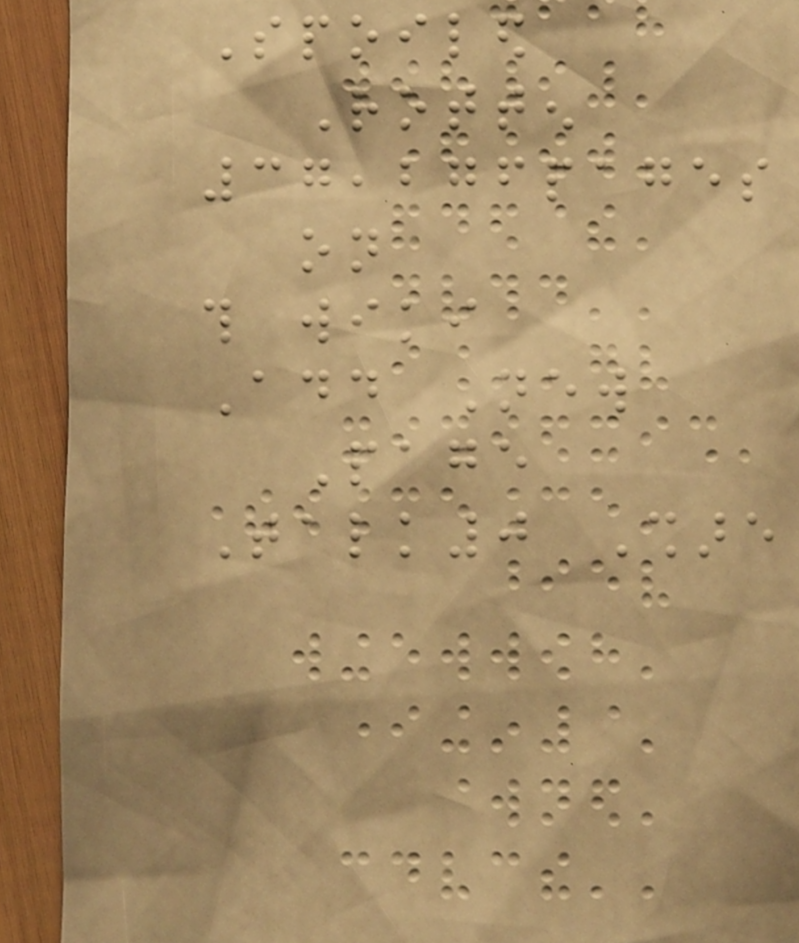Spoiled
Rotten
37,276pages
on
this wiki
Add New
Page
Talk0 Share
